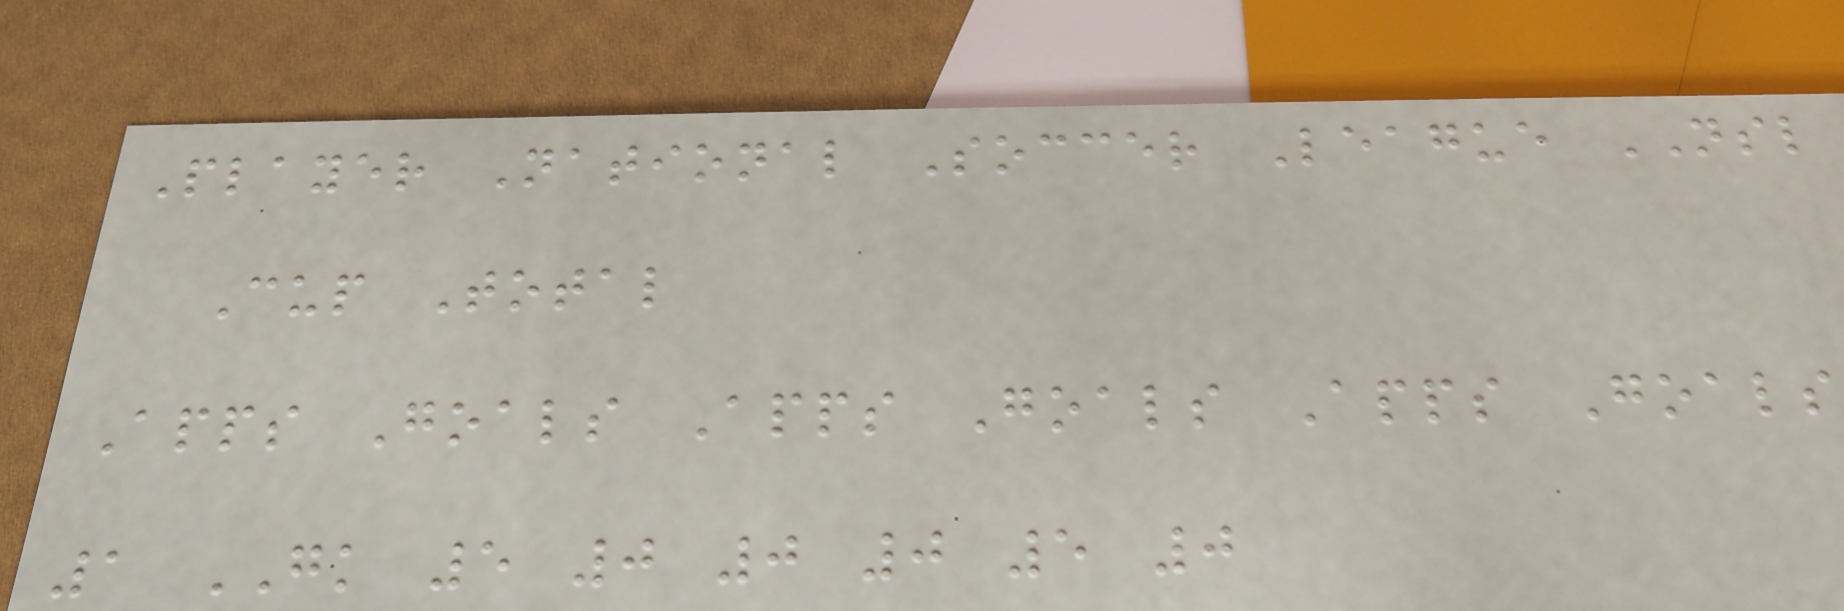Player National Soccer League NSL
Cup Total
Apps Goals Apps Goals Apps Goals
1 GK 5 0 0 0 5 0
